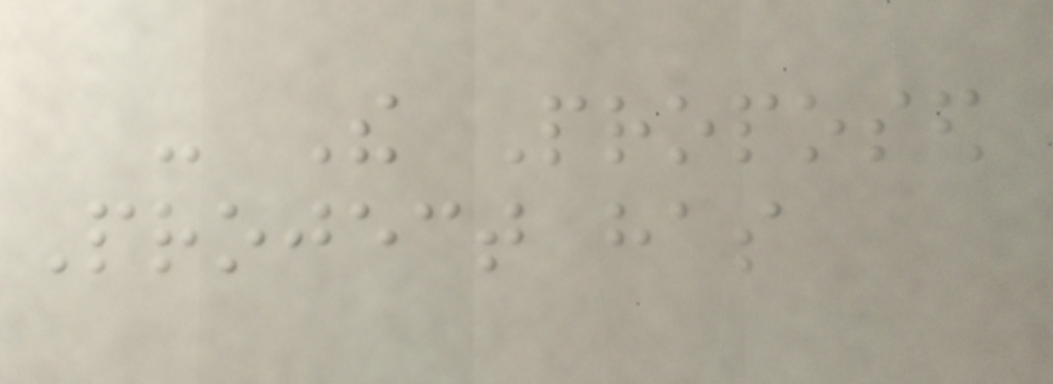- The Proposed
Project has
